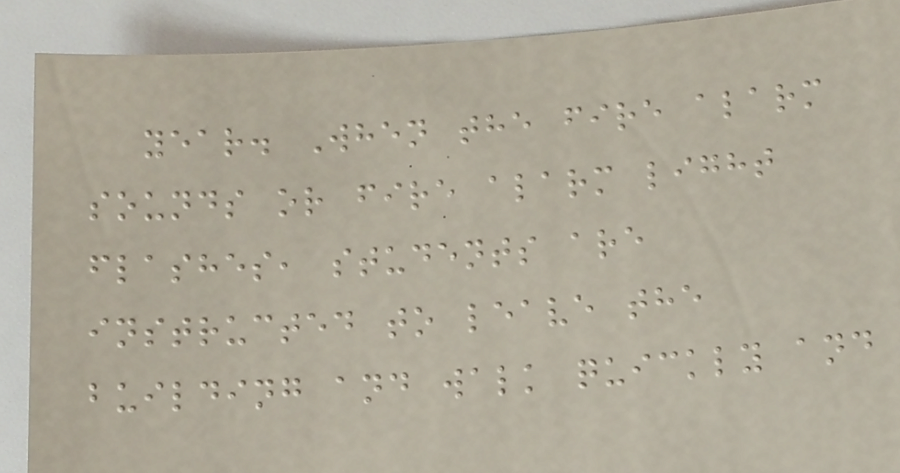year. When the fire alarm
sounds or fire alarm light
flashes, students are
instructed to leave the
building and walk quickly and
